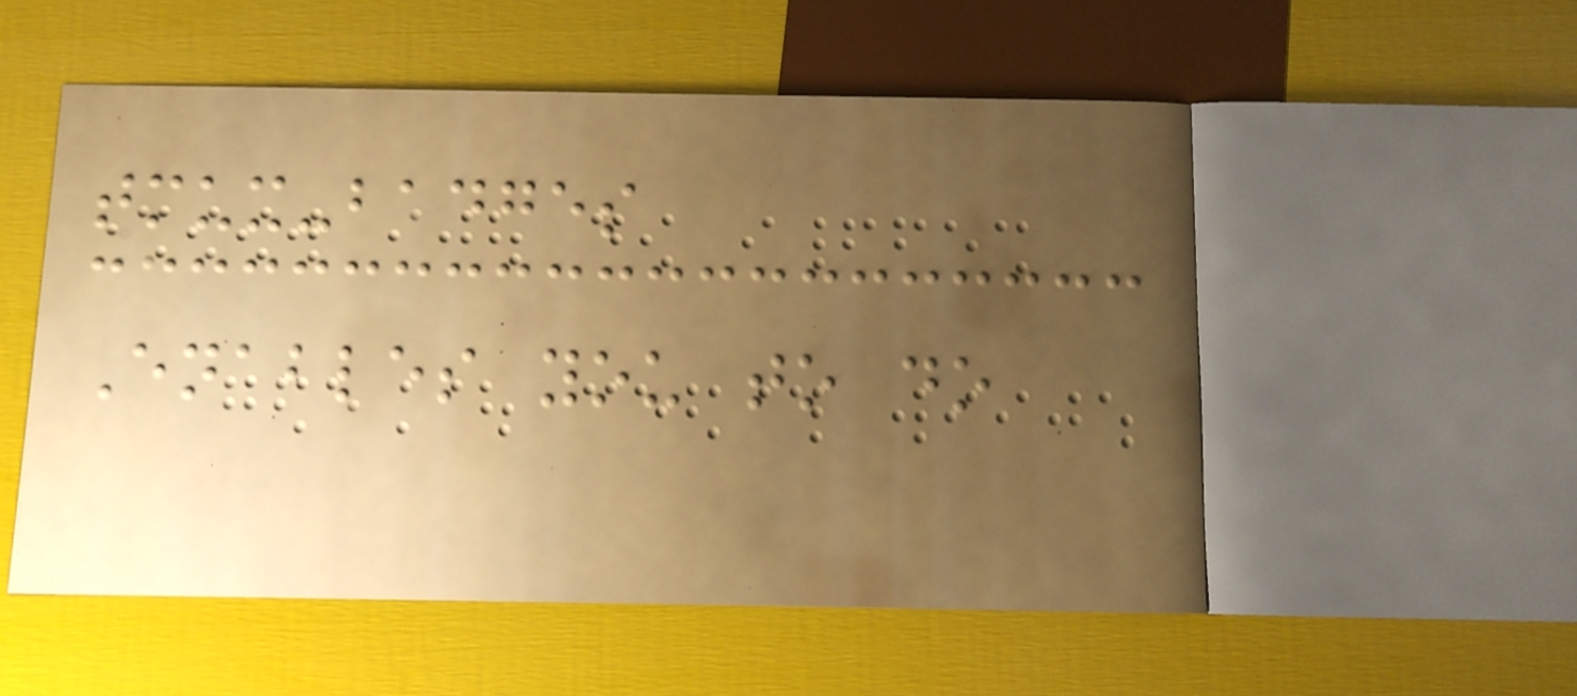tmux-badges
Enables you to do
